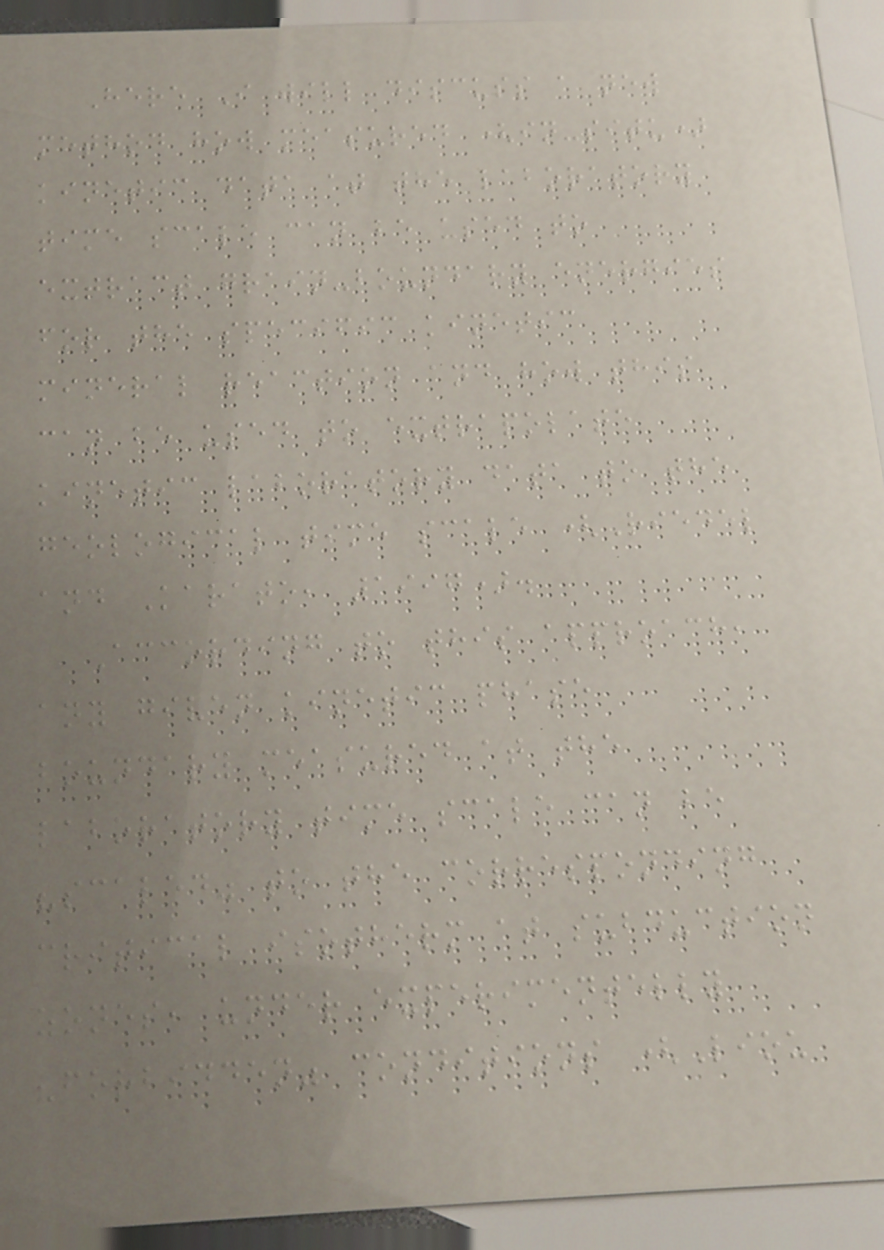Here I will discuss a new
method how measured (in-situ)
kinetic data at the laboratory
time scale can be used to
extract grain-boundary energies
for the specific kinetic
mineral reaction and how this
can be used to extrapolate
kinetic laboratory data to the
geological time scale (Riedel
and Karato, 1997).
According to this approach,
any given kinetic phase
boundary measured at the
laboratory time scale can be
"scaled" to the corresponding
critical isotherm at subduction
zones, under experimentelly
"forbidden" conditions (Liou
